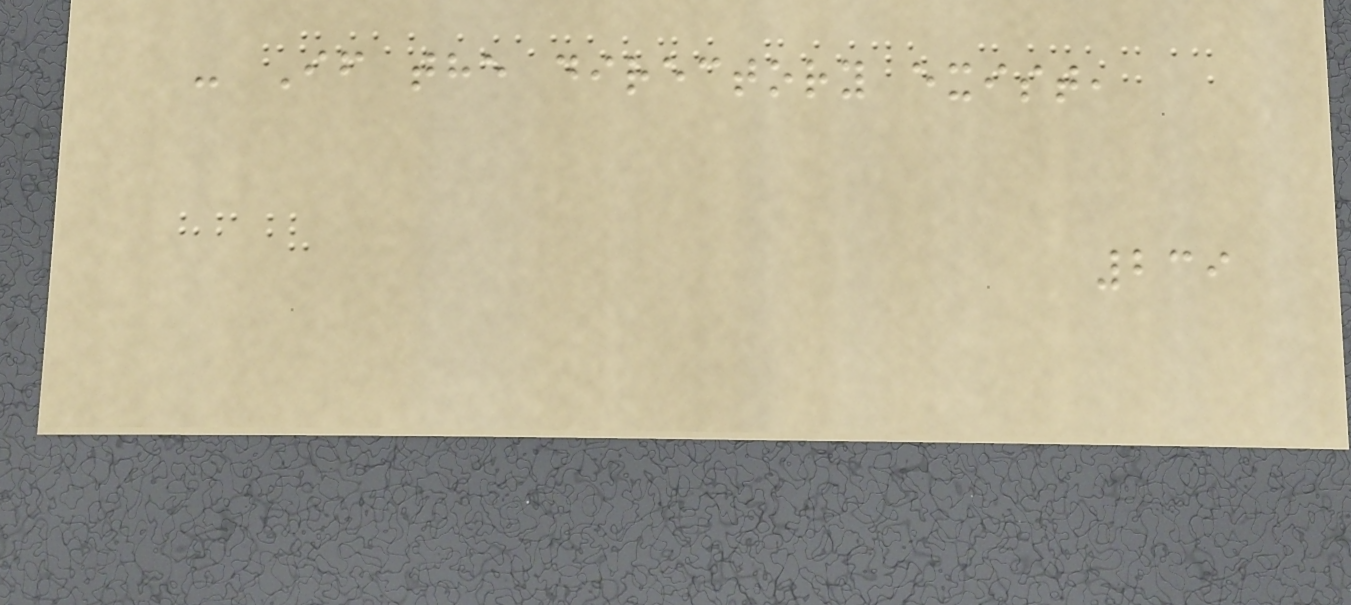- If the directory exist,
239
